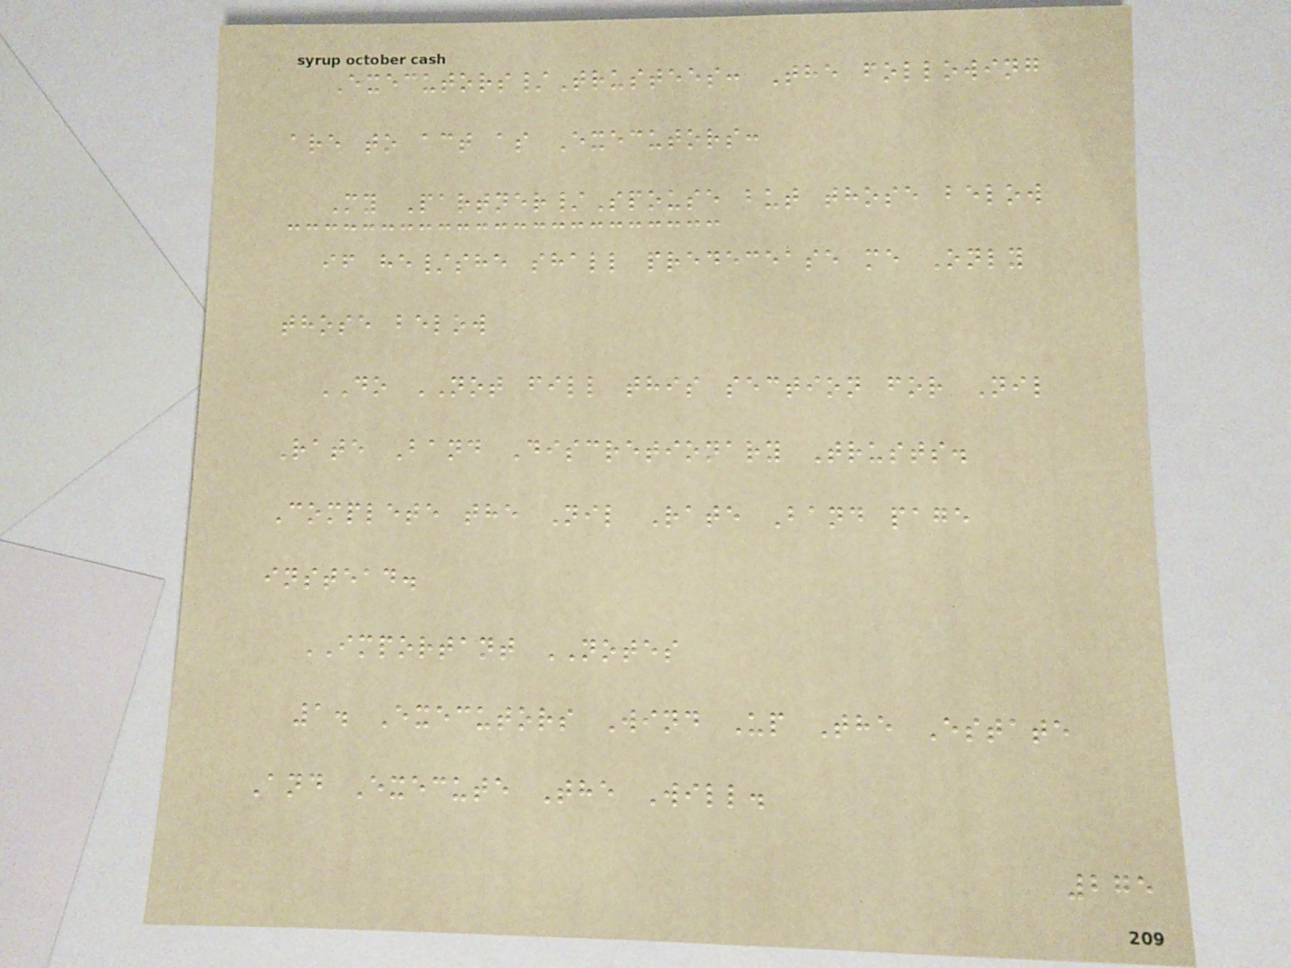Executors/Trustees: The following
are to act as Executors:
My Partner/Spouse but those below
if he/she shall predecease me Only
those below
DO NOT fill this section for Nil
Rate Band Discretionary Trusts.
Complete the Nil Rate Band page
instead.
IMPORTANT NOTES
1. Executors Wind Up The Estate
And Execute The Will.
275
